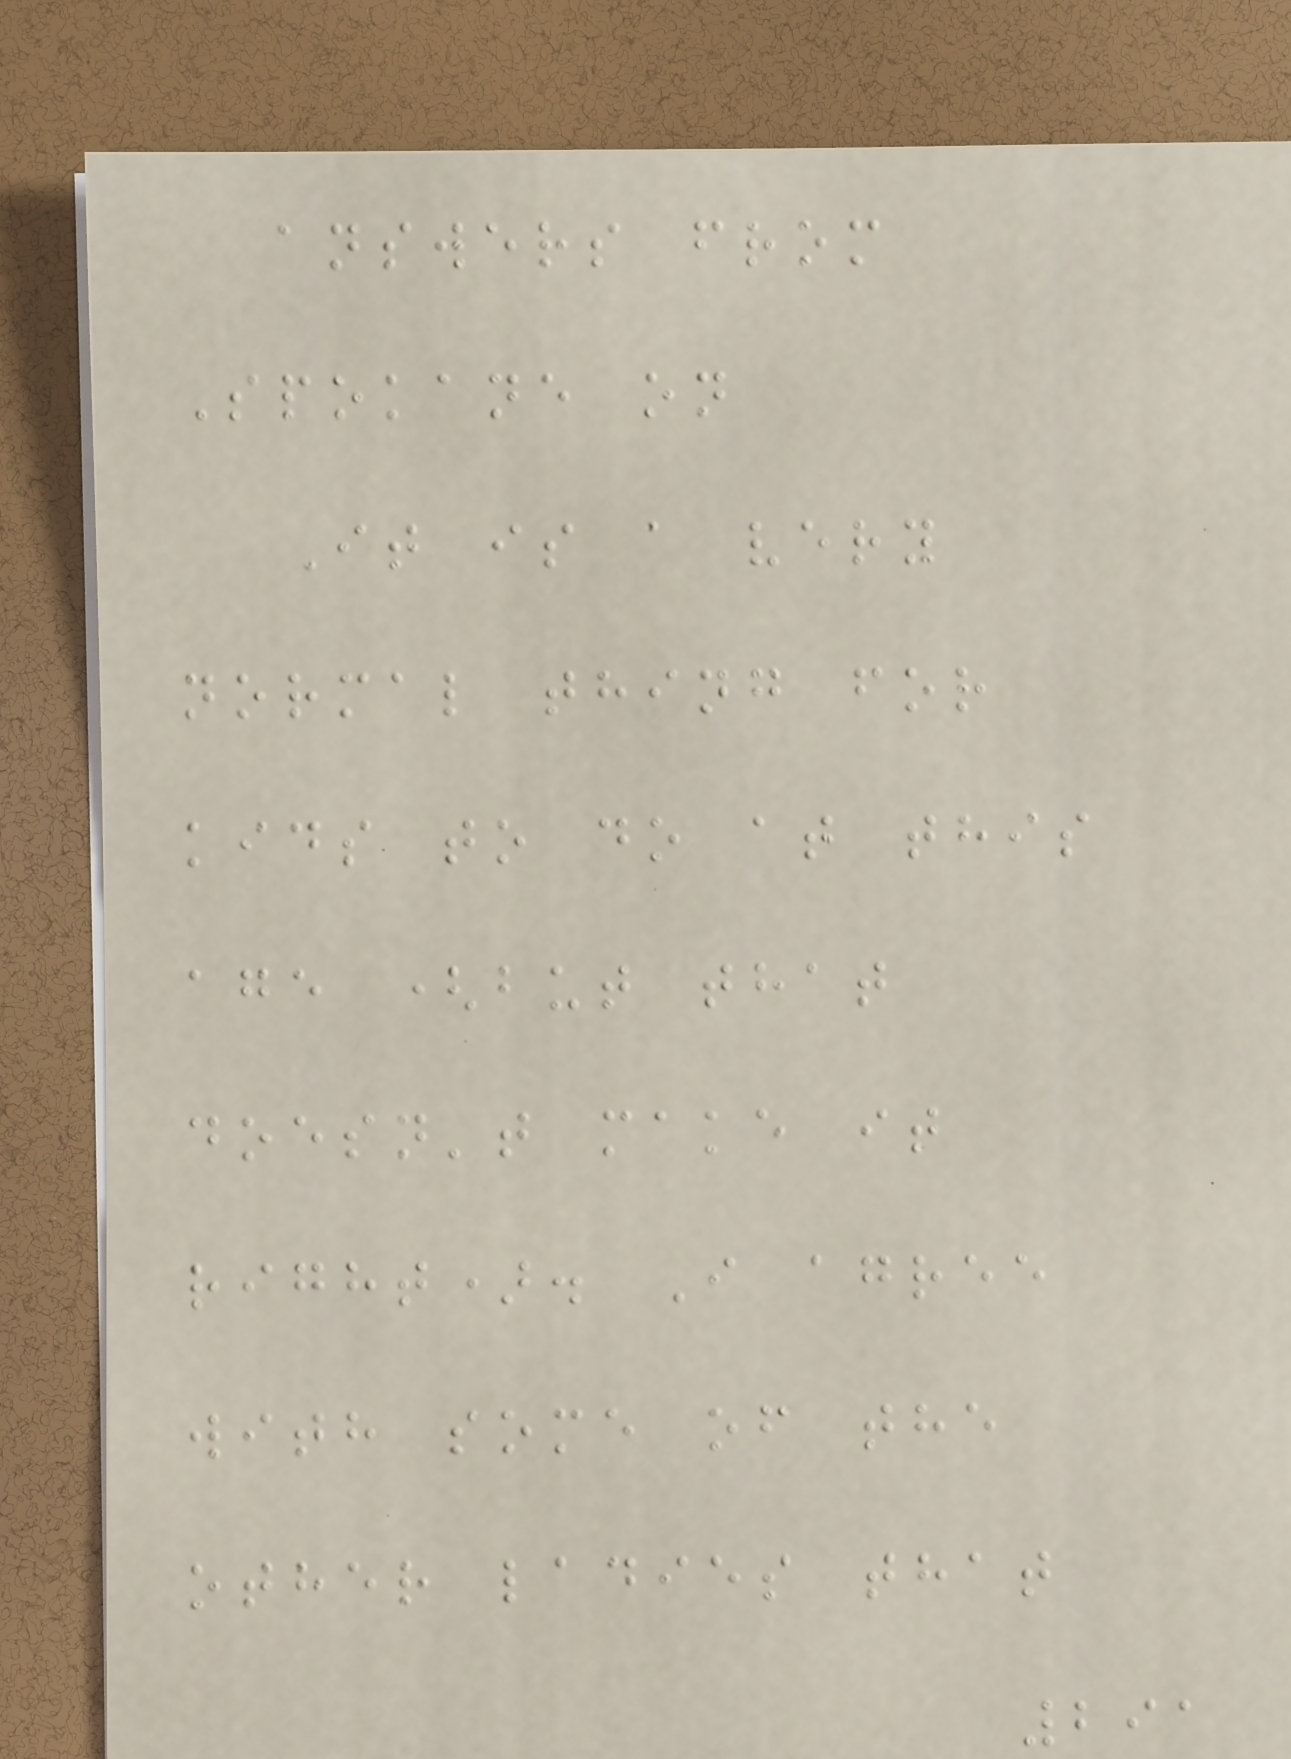answers from
Spokane on
It is a very
normal thing for
kids to do at this
age (but that
doesn't make it
right). I agree
with some of the
other ladies that
291
